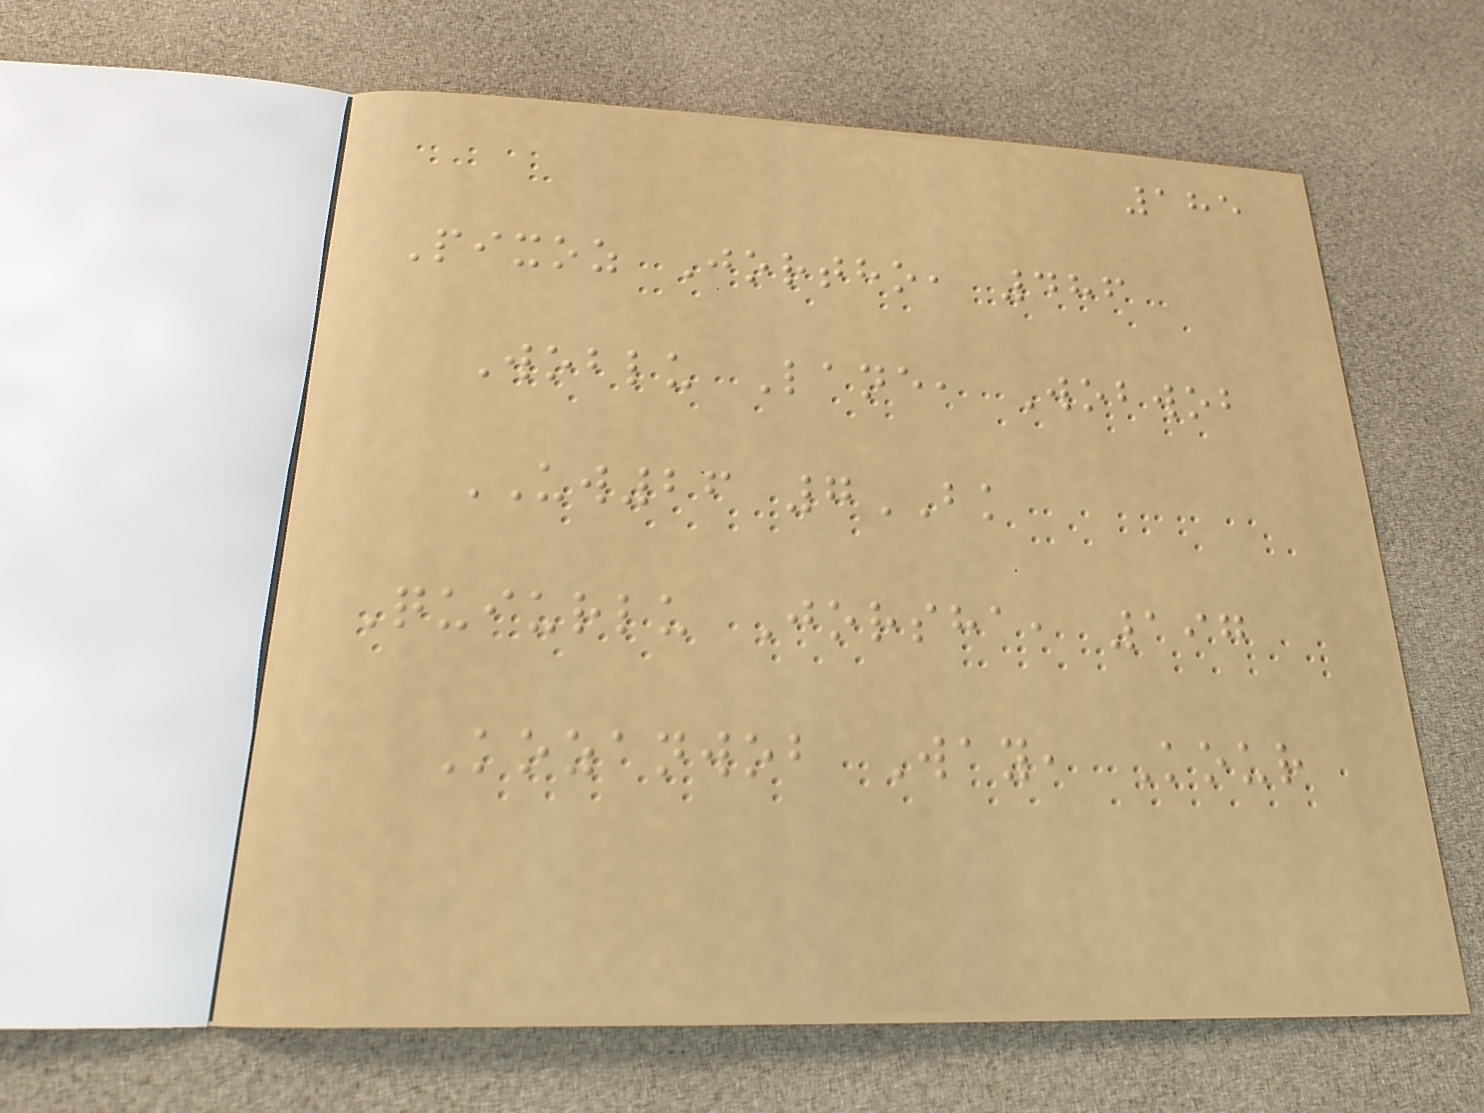185
Pixoz Jortho, 486
Woblu Lane, Wobwob
UW26 7BK
Quiurlu Jorsha, 197
Kozanwob Way, Kour
